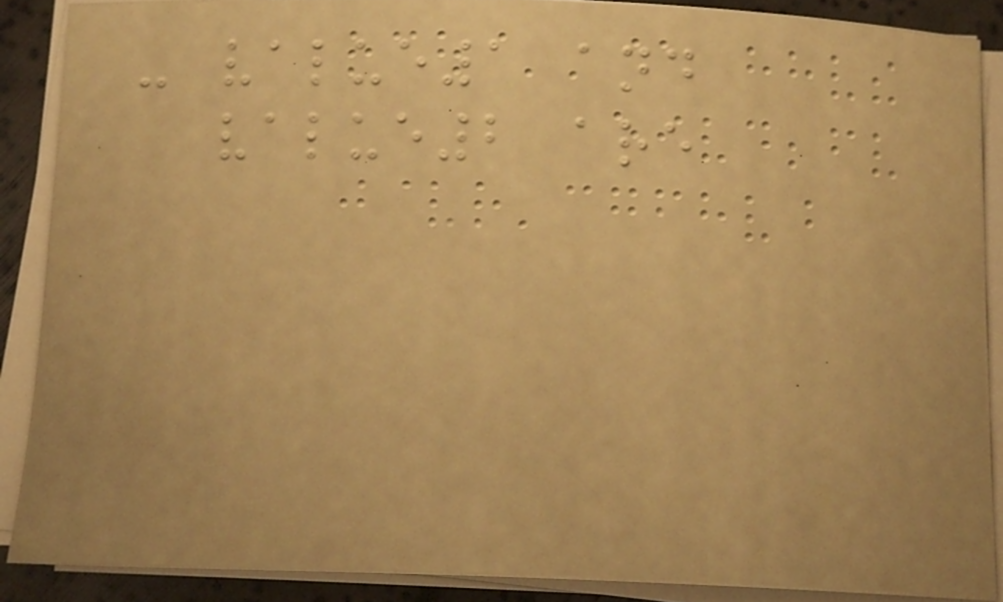- value1 and
value2 are
